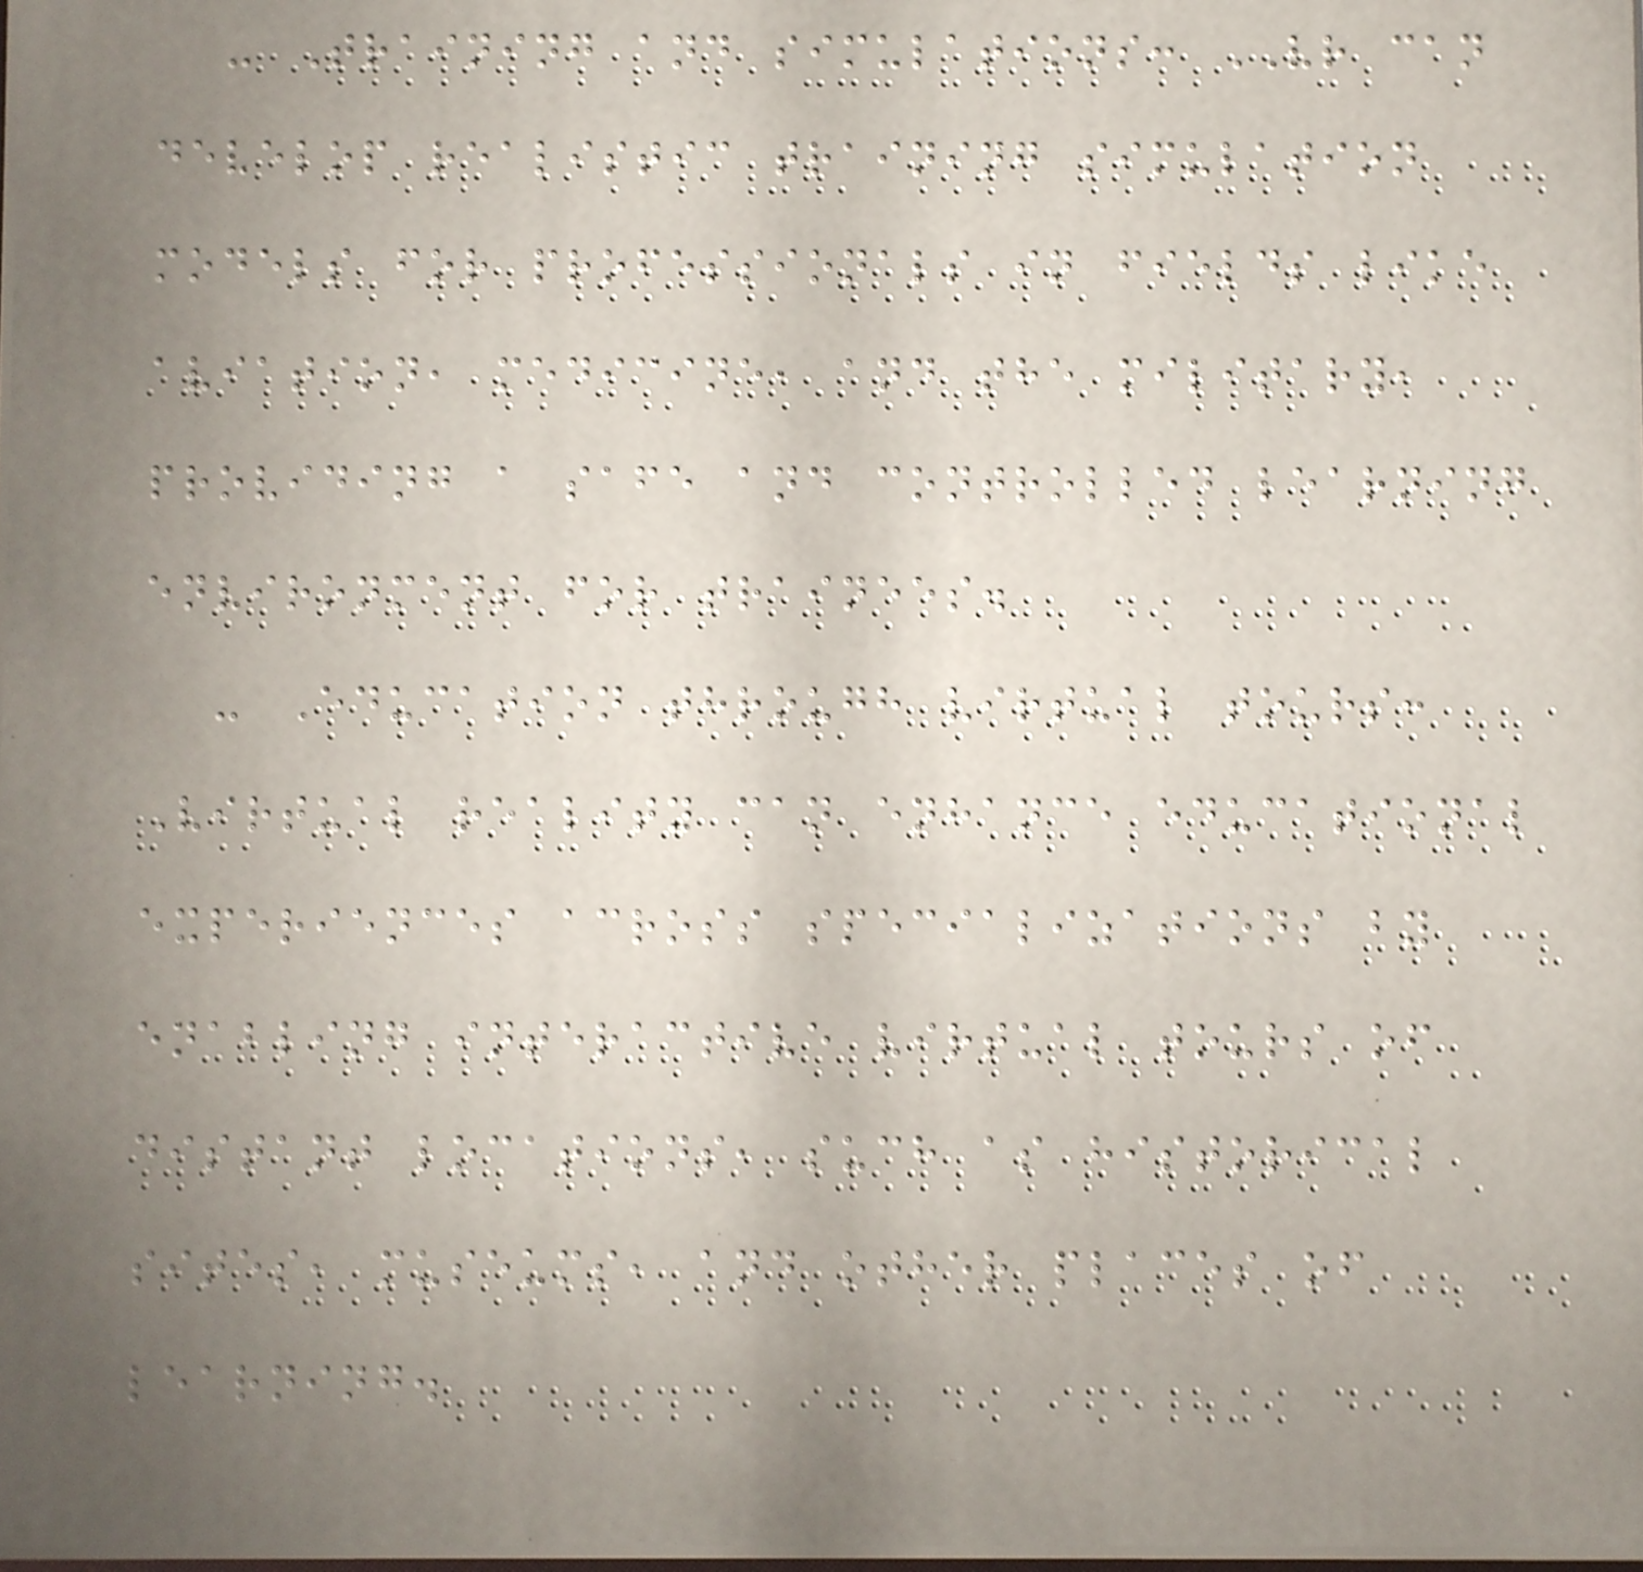- Training and simulations: VR can
develop realistic training simulation
models for professionals in fields like
aviation, medicine, and the military,
providing a safe and controlled learning
environment for trainees.
- Education through virtual tours:
Virtual reality can enhance educational
experiences across specializations by
enabling interactive virtual tours of
distant locations, such as historical
sites, museums, and other places of
learning.
